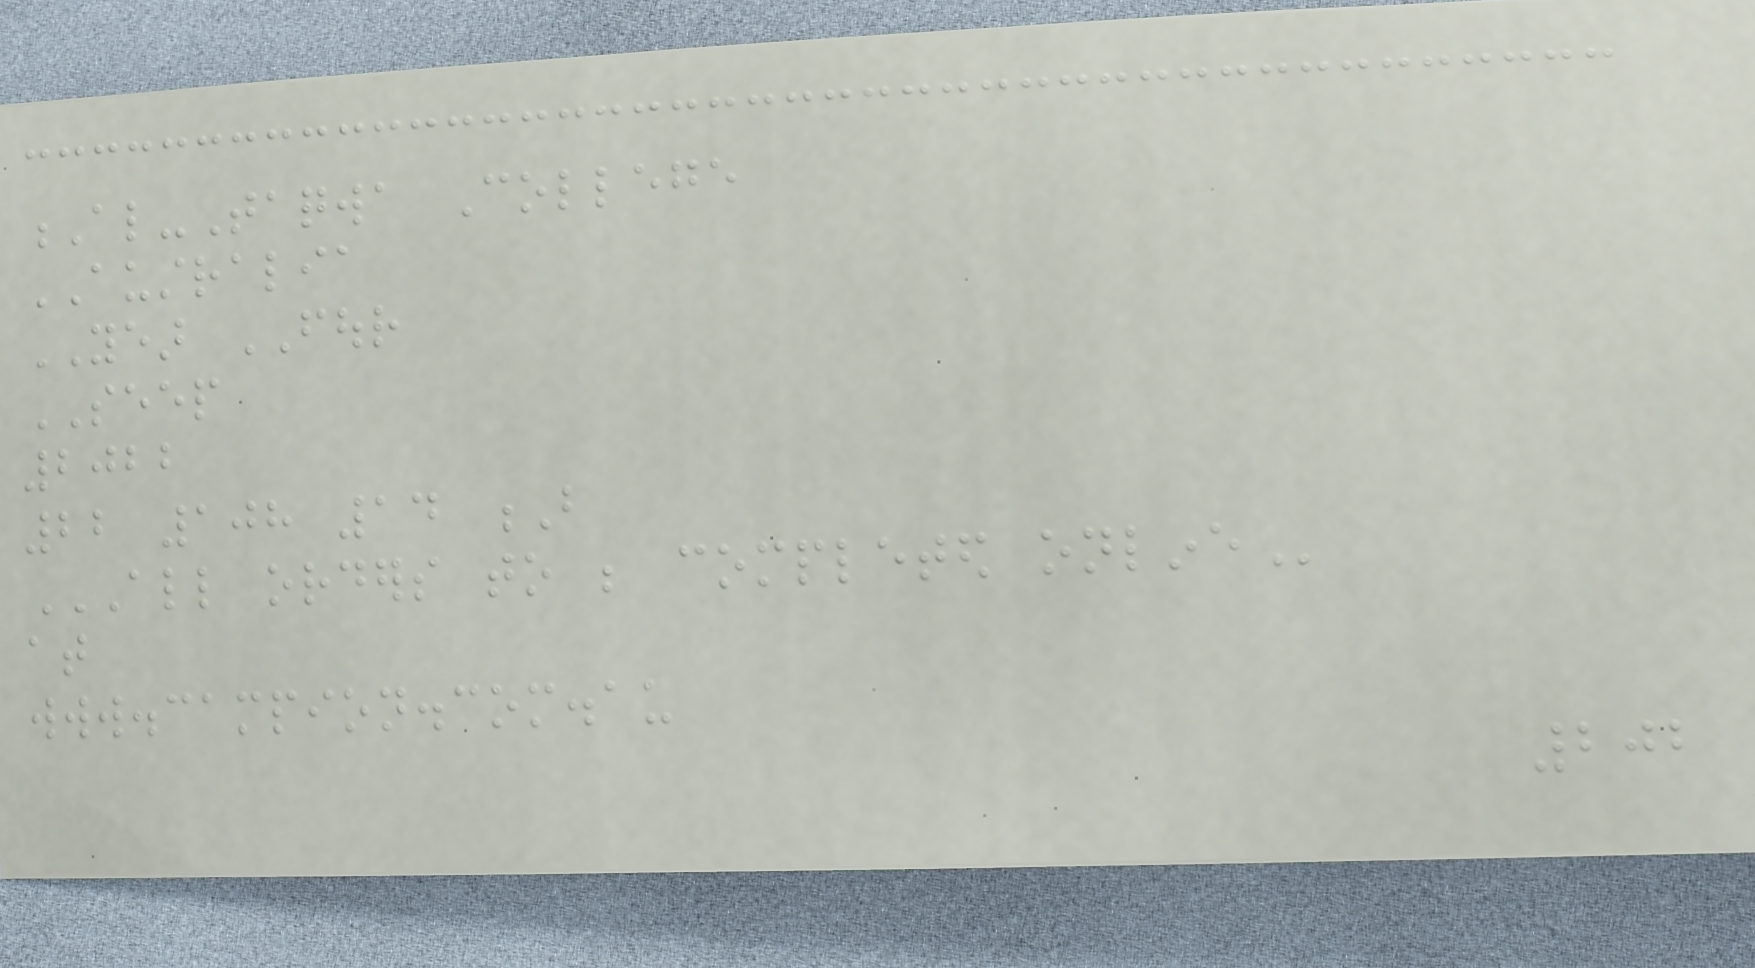Al-Taqwa College
AUSTRALIA
YEAR FOUR
SEEP
2022
22 108 14 B
ALL ORDERS TO BE COMPLETED ONLINE
at
www.campion.com.au
202
